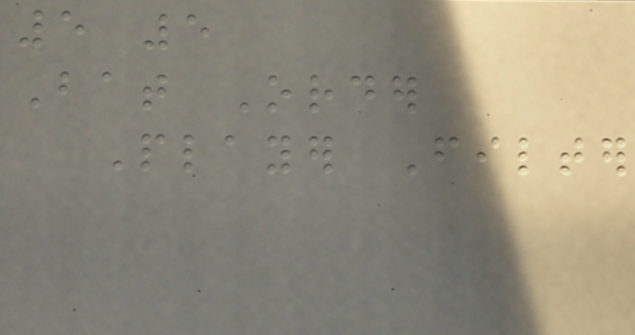5 5
Bat Order
Player Filter
